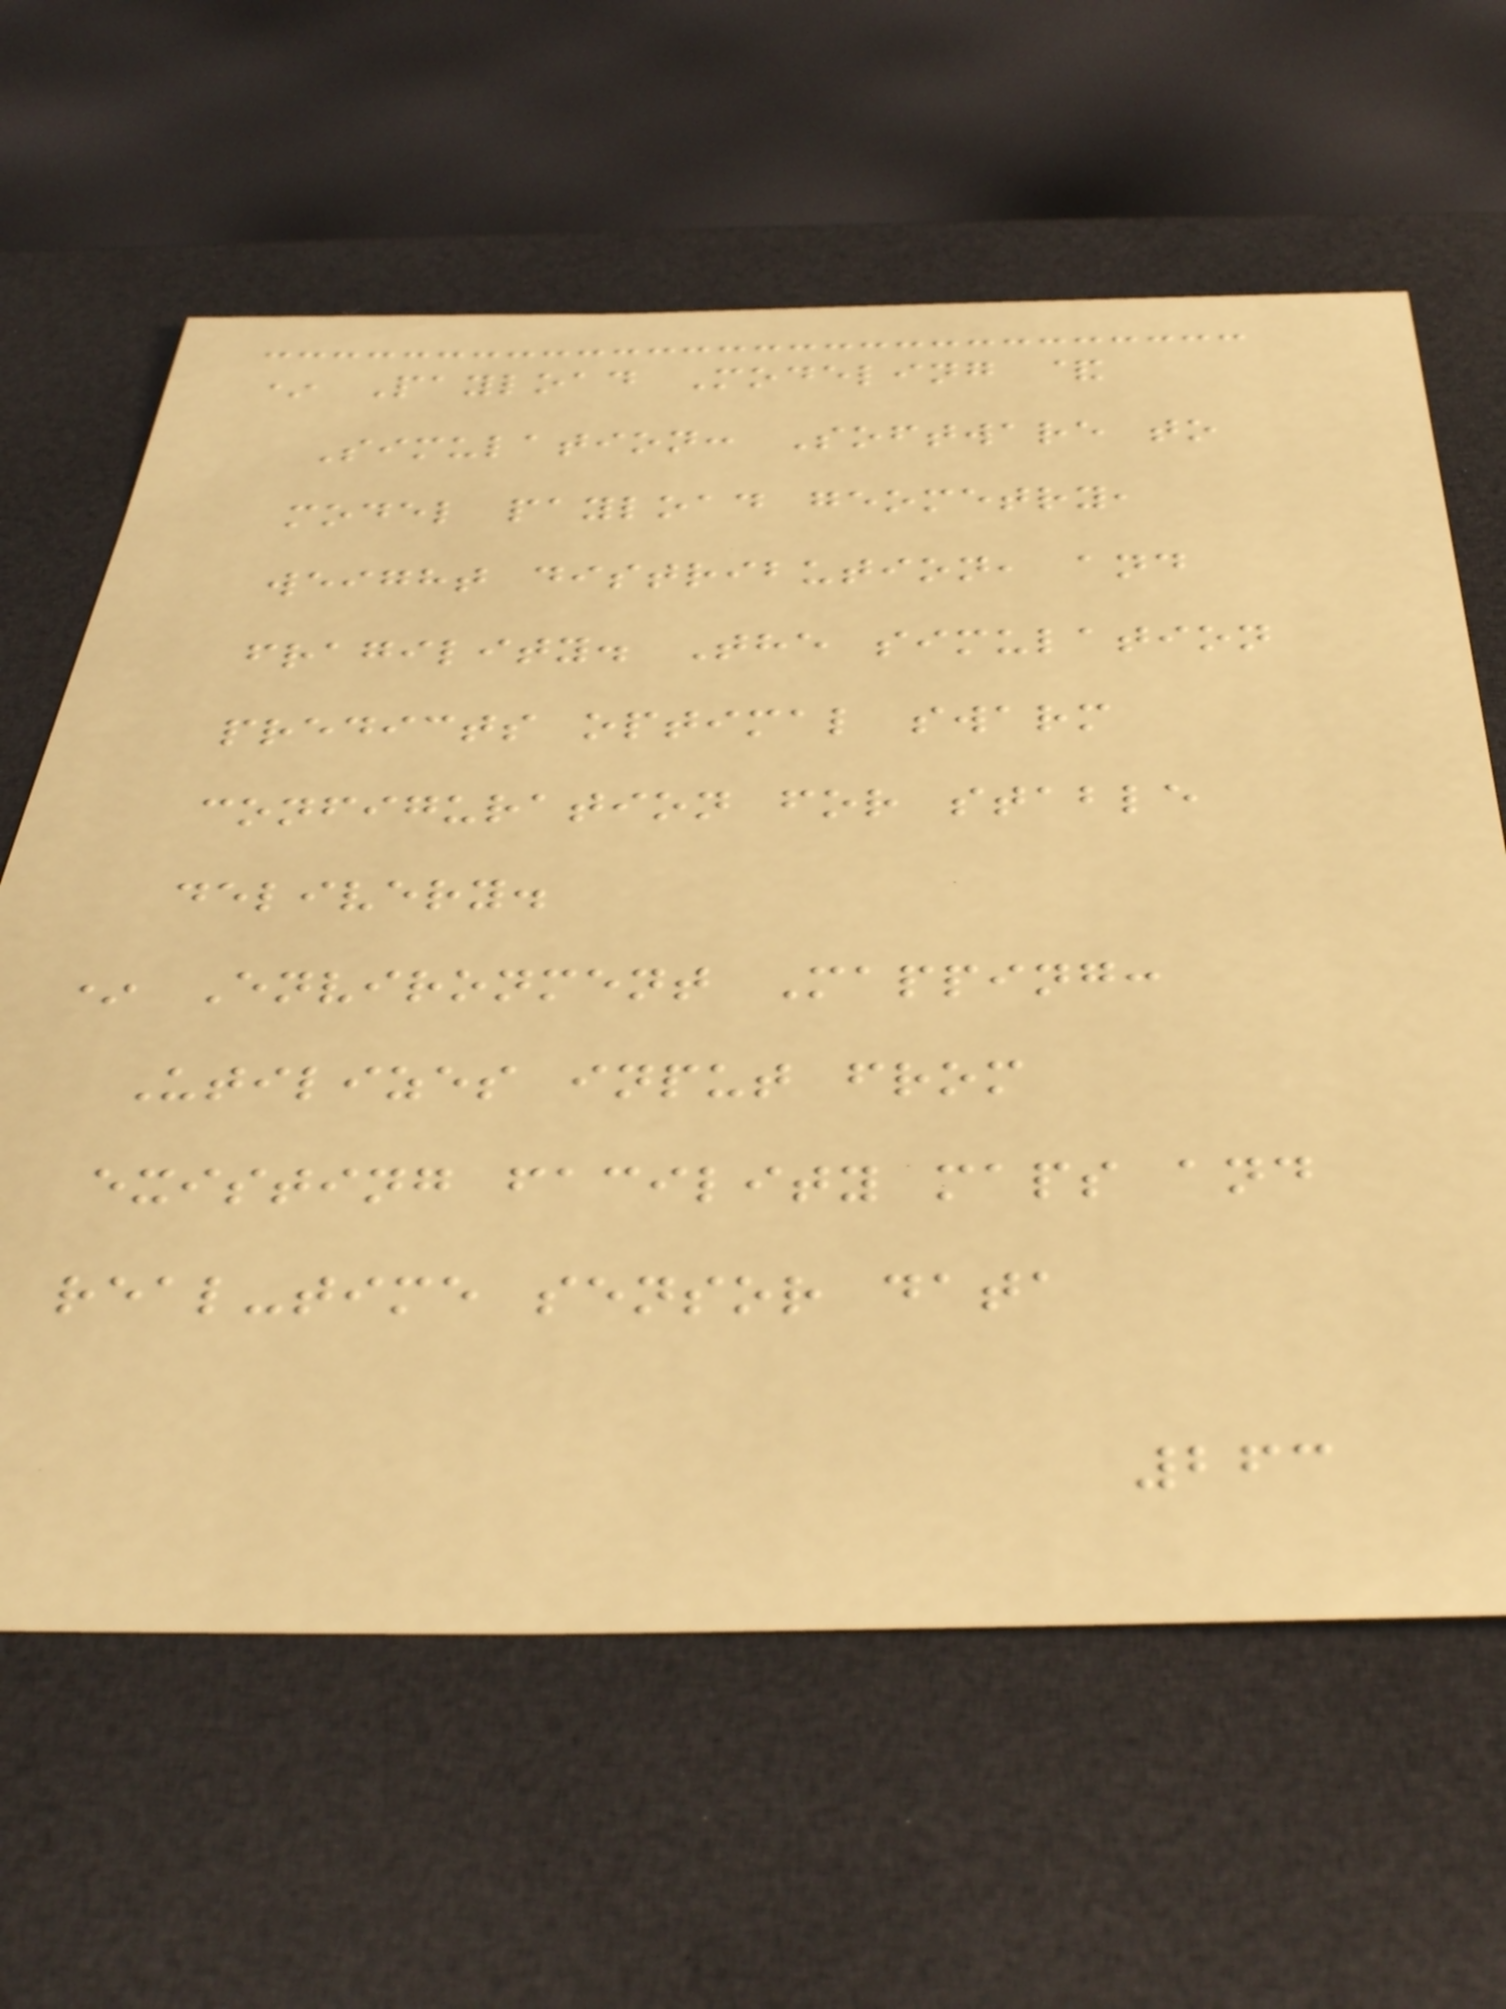* Payload Modeling &
Simulation: Software to
model payload geometry,
weight distribution, and
fragility. The simulation
predicts optimal swarm
configuration for stable
delivery.
* Environment Mapping:
Utilizes input from
existing facility maps and
real-time sensor data
263
